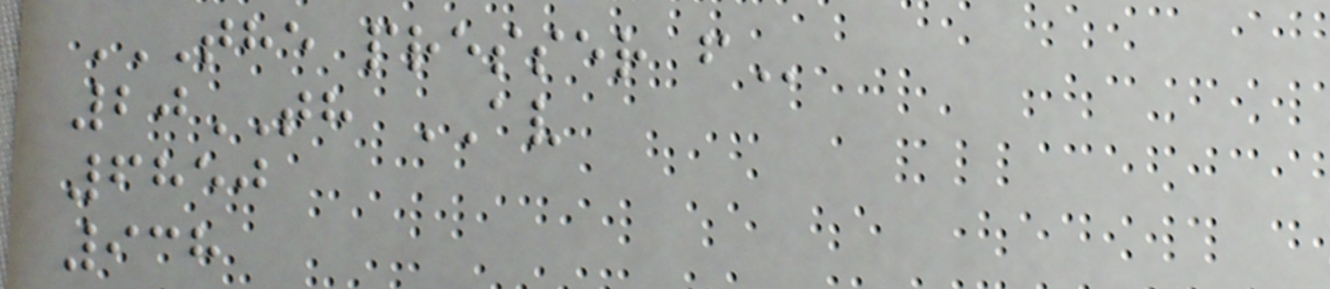THE PRESSER F
20TH AV
6850
938
